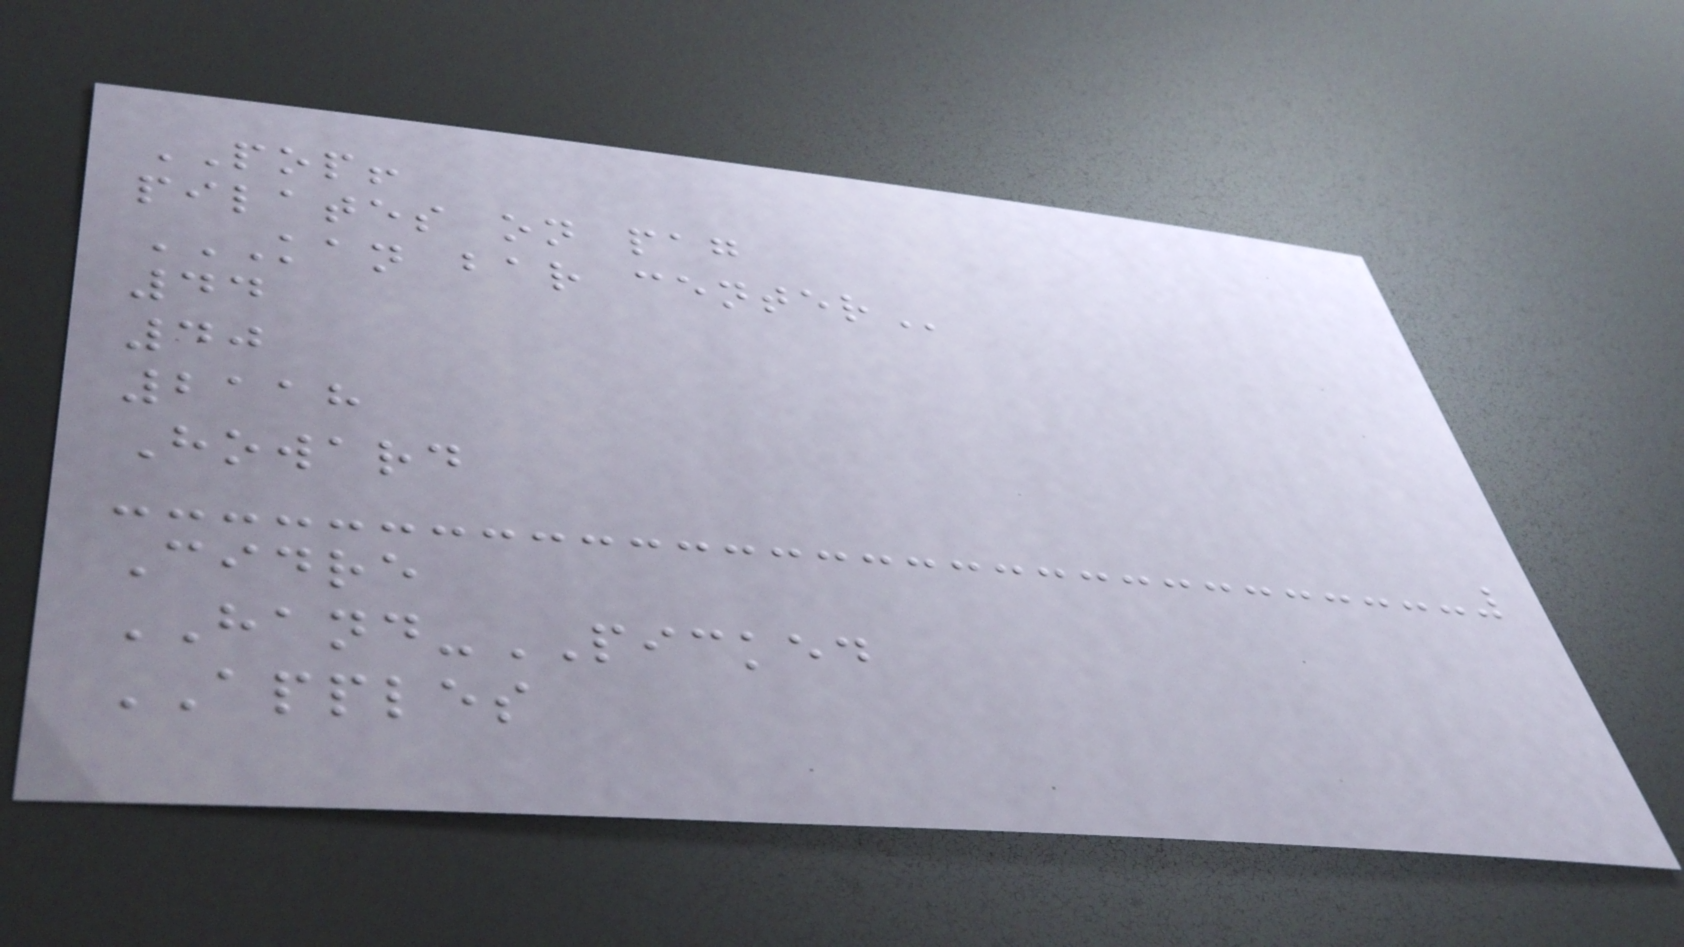POP!
pilates on pag
KAN BAR CENTER
44
40
2118
Howard
Cidre
HAND-PICKED
APPLES
